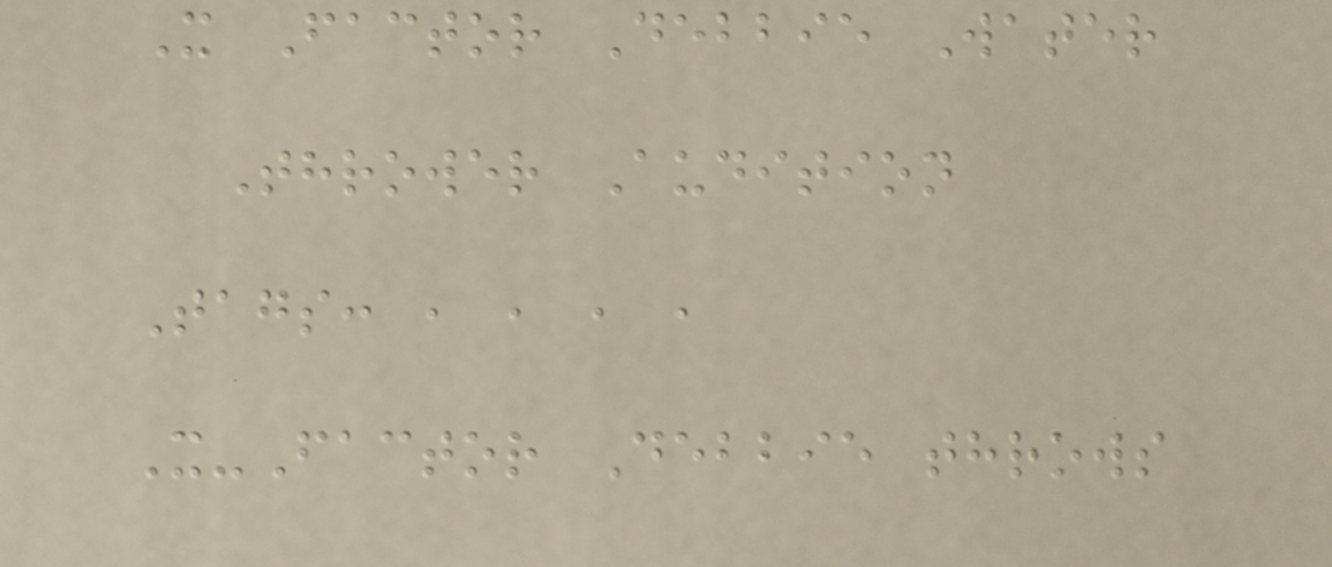X Factor Debbie Water
Thrower Audition
Tags: , , , ,
X-Factor Debbie throws
